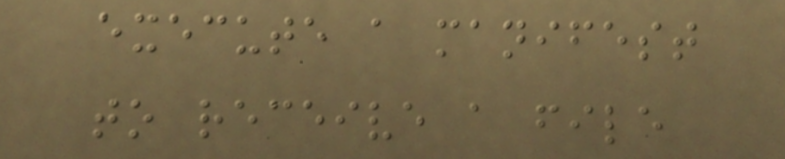execute a manifest
to receive a file
